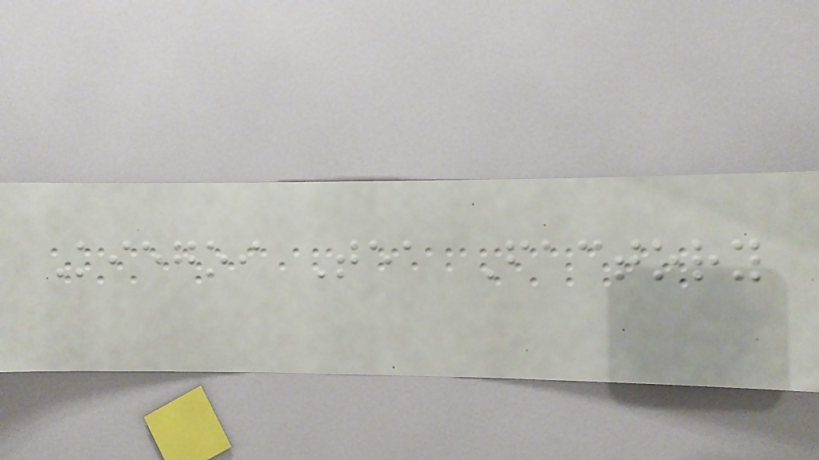Kiegoi Tea Factory
